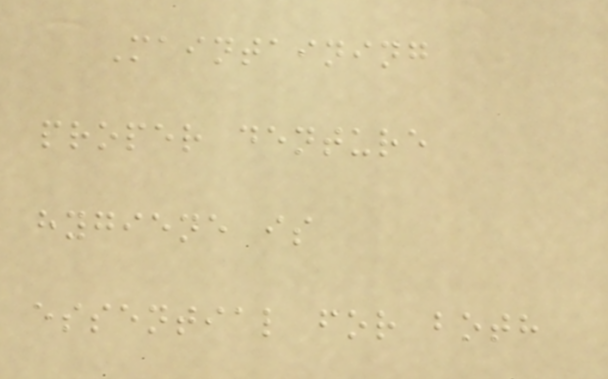Maintaining
proper denture
hygiene is
essential for both
